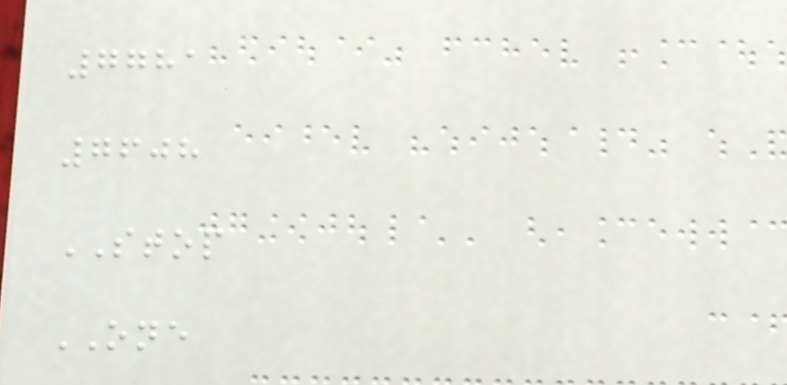7781
7608
STOP
ONE
